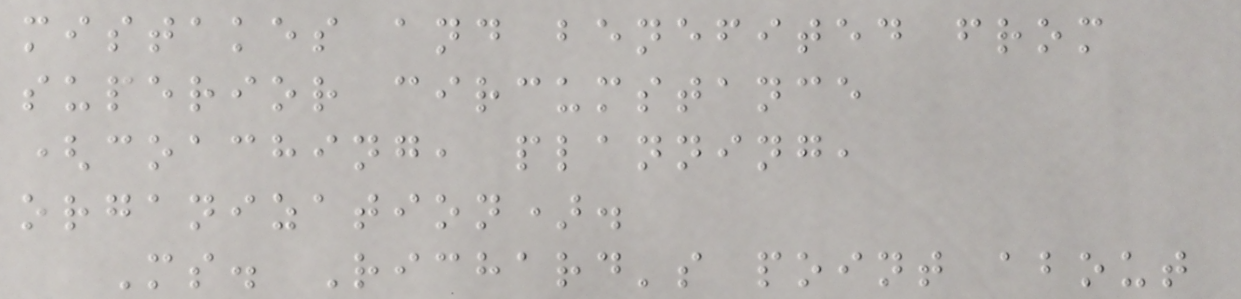mistakes and benefited from
superior circumstance
(coaching, planning,
organization).
Ms. Richard's point about
